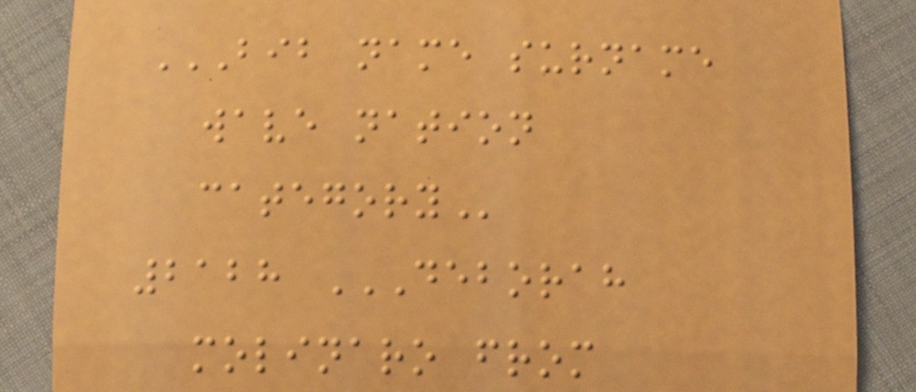BIB NAME SURNAME
WAVE NATION
CATEGORY
2128 DEBORAH
MOLINARO FROM
